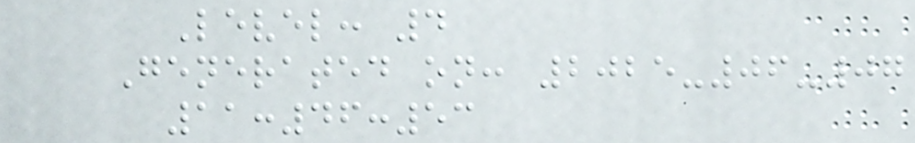Level: 4
Generated on: 2025-06-07
11:46:53
